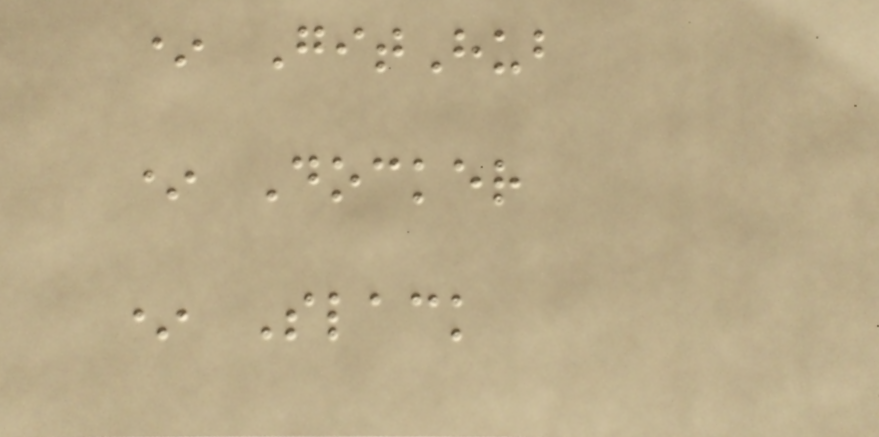* GitHub
* Docker
* Slack
